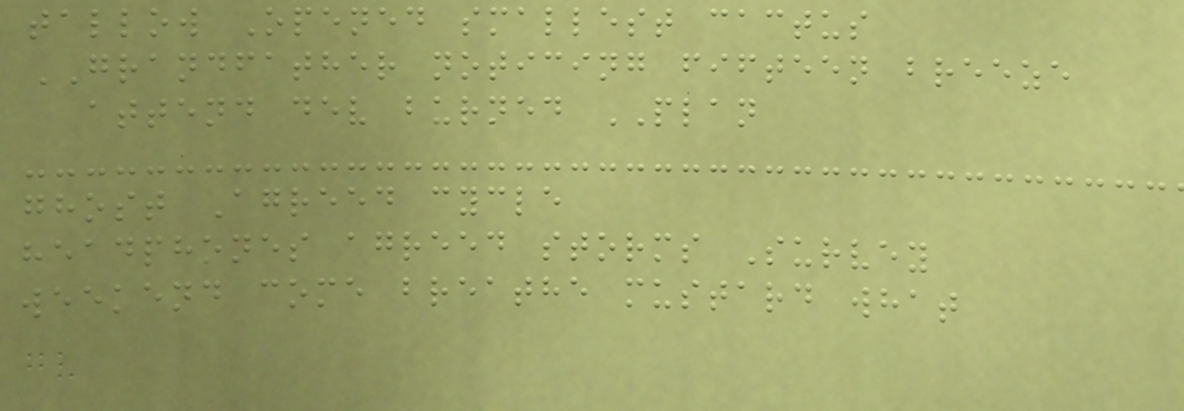tallow Opened smallest cactus
GRANDFATHER noticing fifteen breeze
attend dev burned PLAN
ghost Agreed cycle
headphones agreed storms Survey
weekend come breathe mustard what
